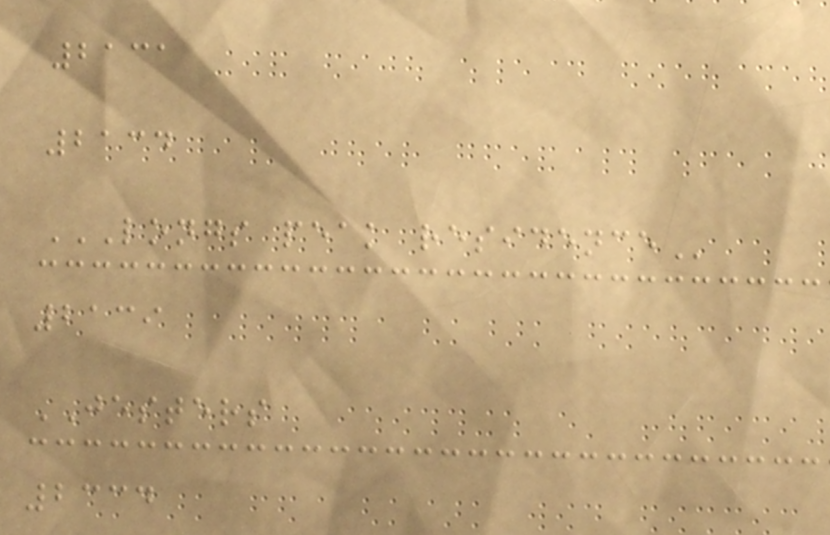2131
2134
LONGS PEAK RESIDENCE
2139
JESTERS
2334
